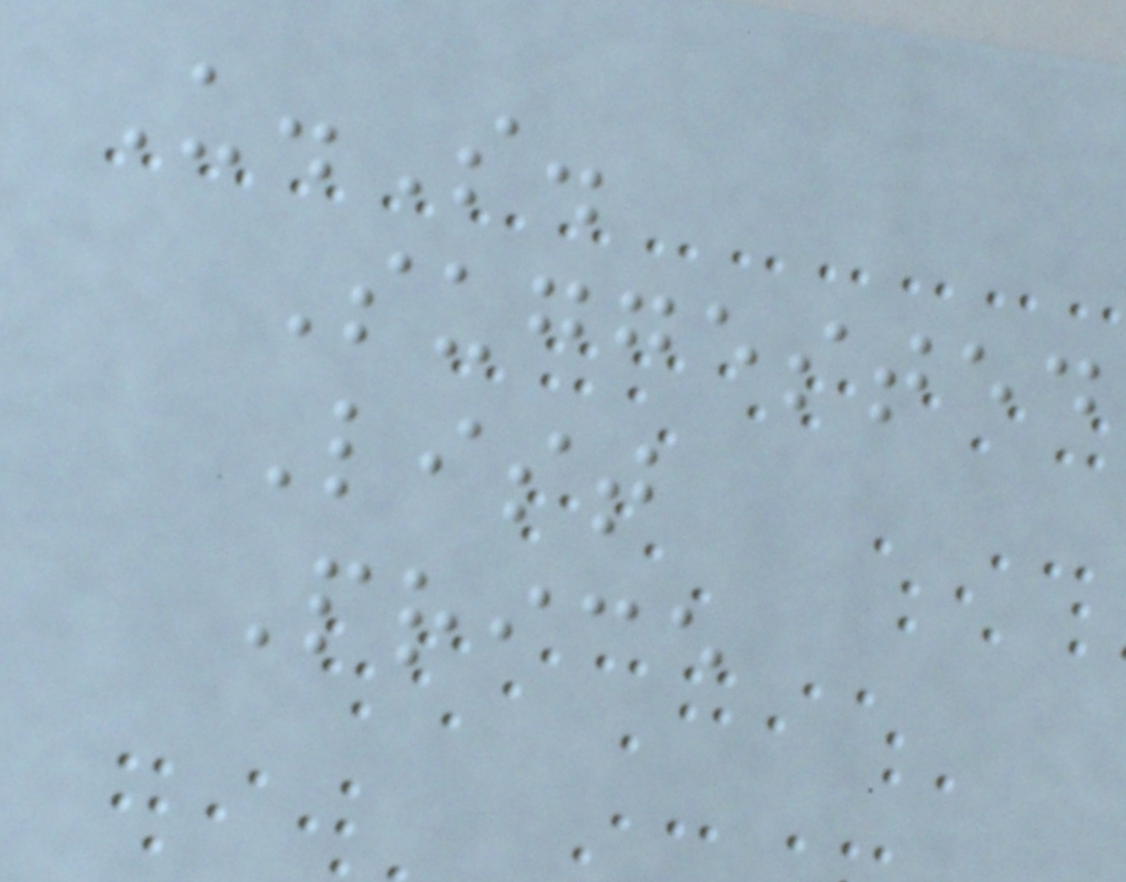U.S.
Suggested
List
Price
